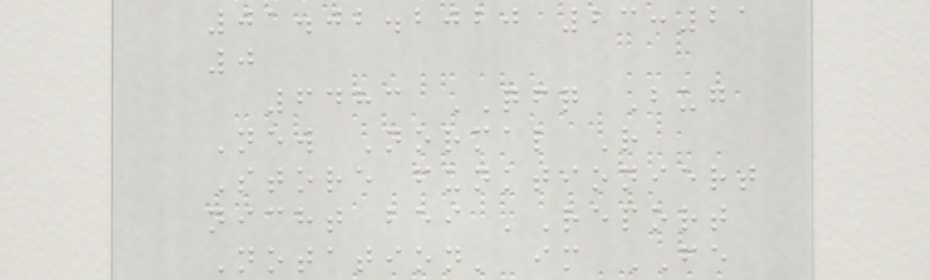01.02.2020 23:21
0
6483 QFQ Bug
New Normal R
Store funktioniert
nicht bei 'Report
Notation' im FE
